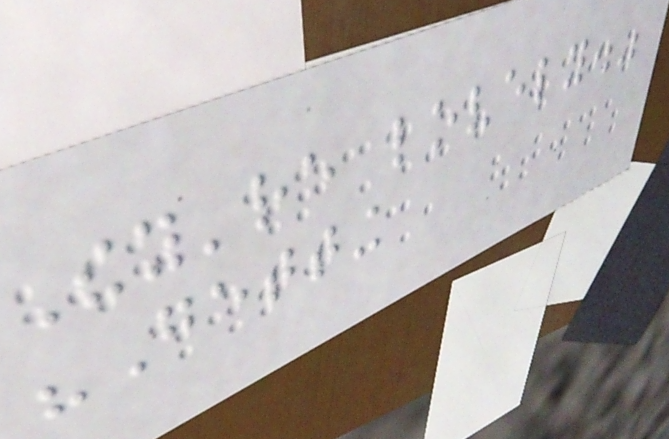They're lovely."
"Getting
